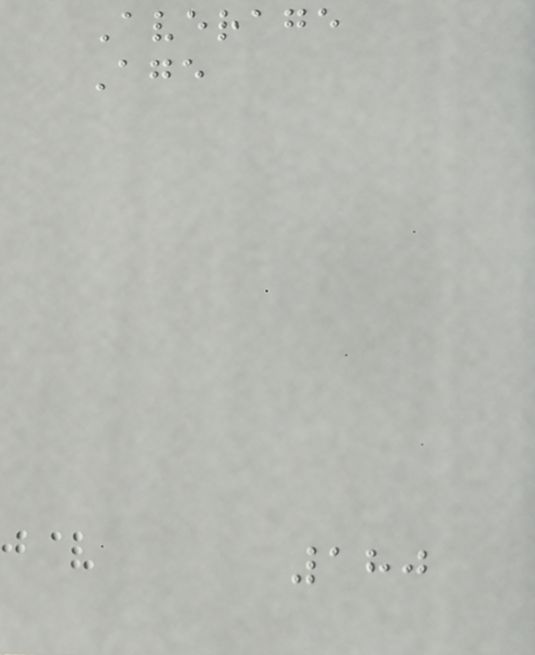Average
Age
180
